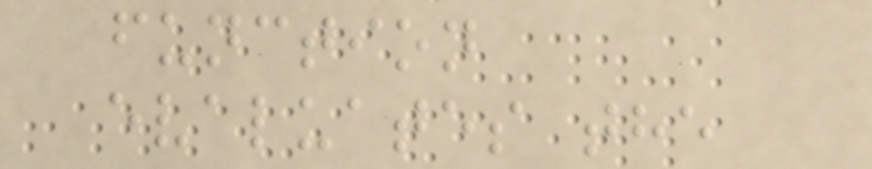function
evaluates the
